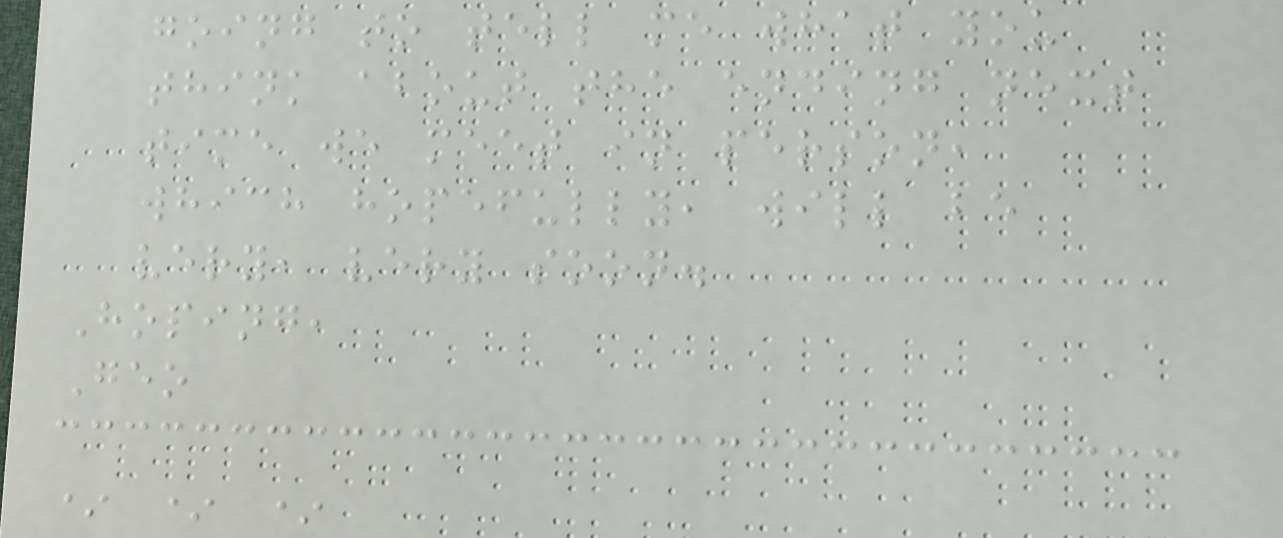going to tell me what you
think about the ending next
time we meet in person,
which hopefully, will be
very, very soon.
Hoping,
Geo
* * *
